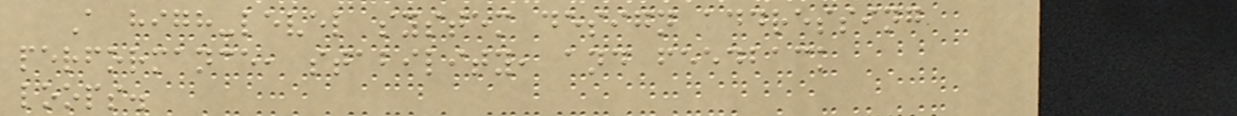A high-level system design addressing
performance, stability, and feedback
loops.
